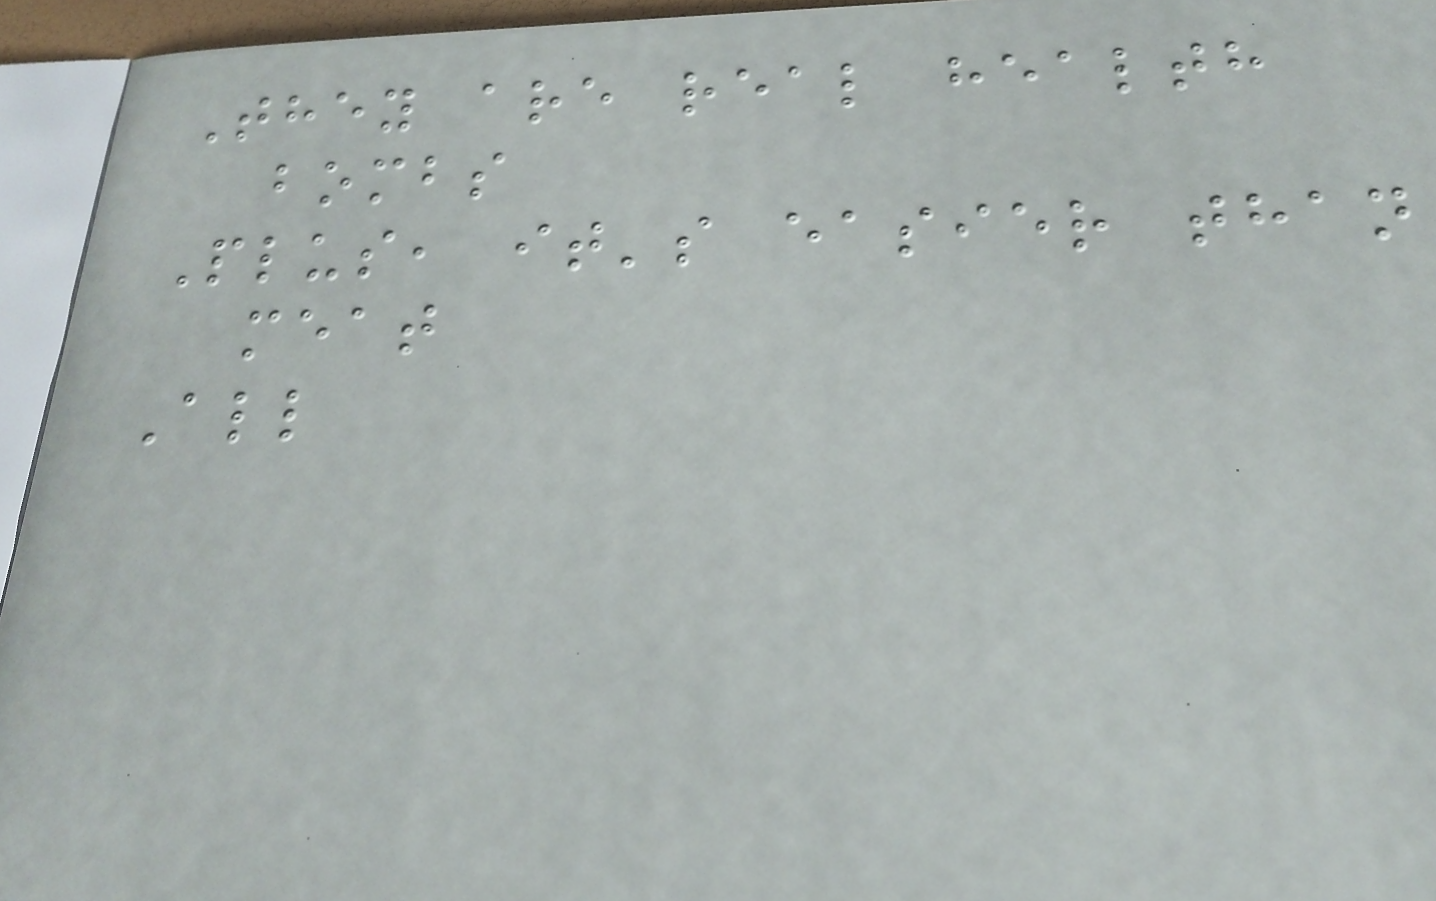They are real health
bombs
Plus, it's easier than
meat
All
